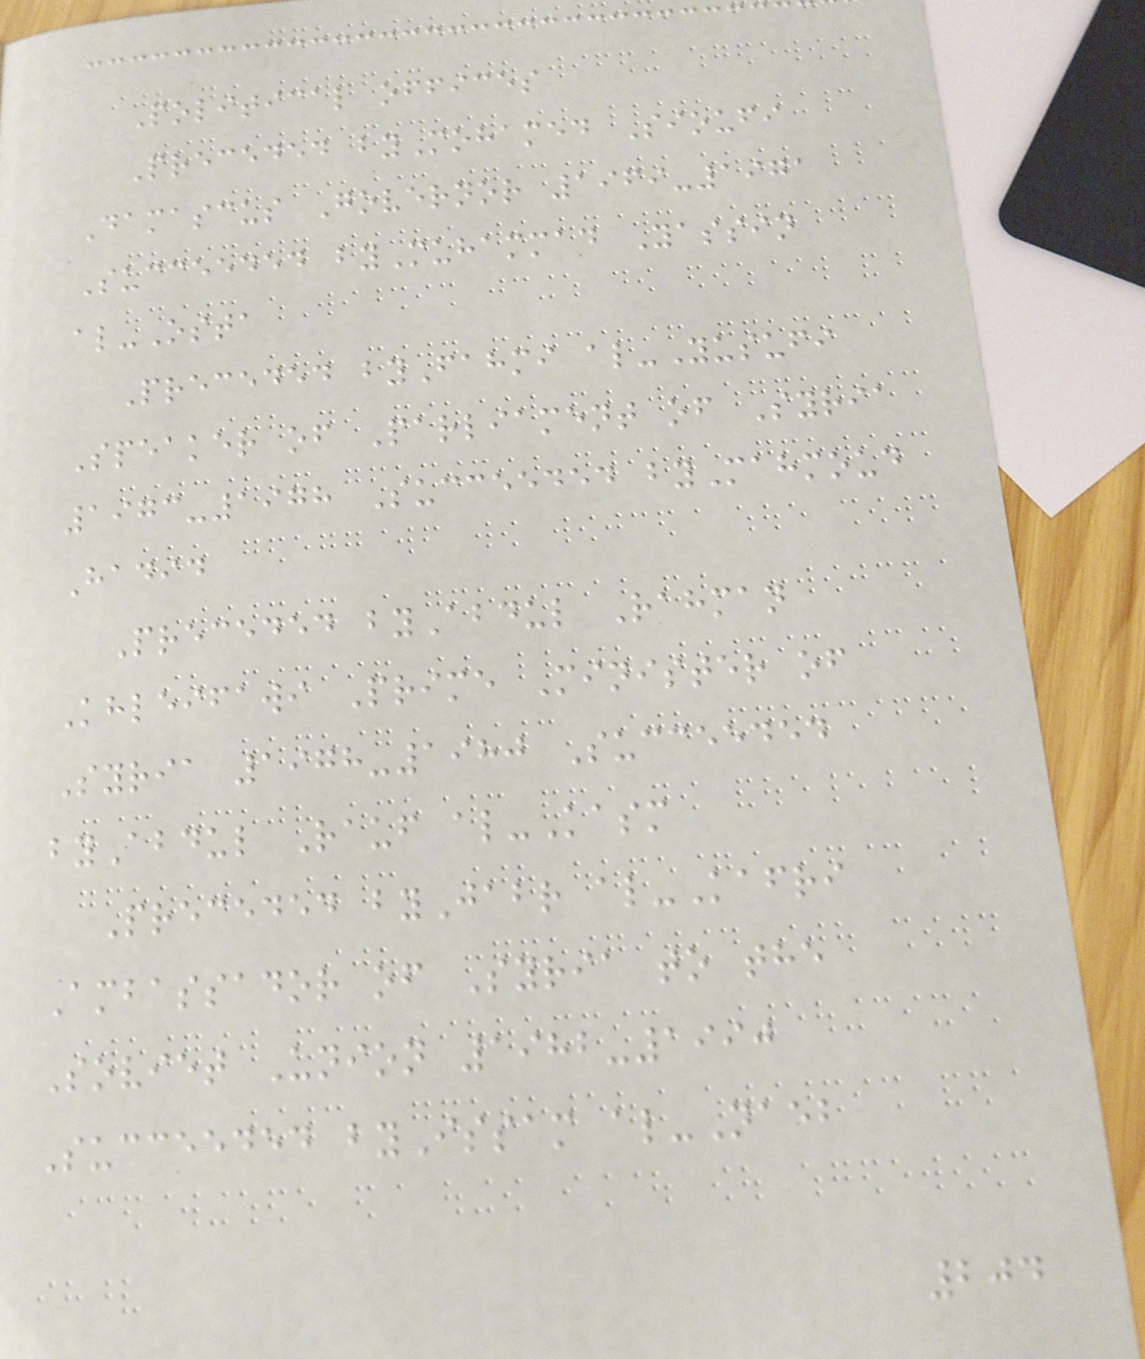Political offices
Preceded byMohamed Sioufi
Damascus Governor 1969-1971
Succeeded byMuhammad Yassin
al-Osta
Preceded byFahmi al-Yusufi
Speaker of Parliament of Syria
1973-1978 Succeeded byMahmoud
Hadid
Preceded byAbdul Rahman
Khleifawi Prime Minister of
Syria 1978-1980 Succeeded
byAbdul Rauf al-Kasm
Preceded byJabr al-Kafri
Ambassador of Syria to the
Soviet Union 1982-1990
Succeeded byIssam al-Naeb
204
